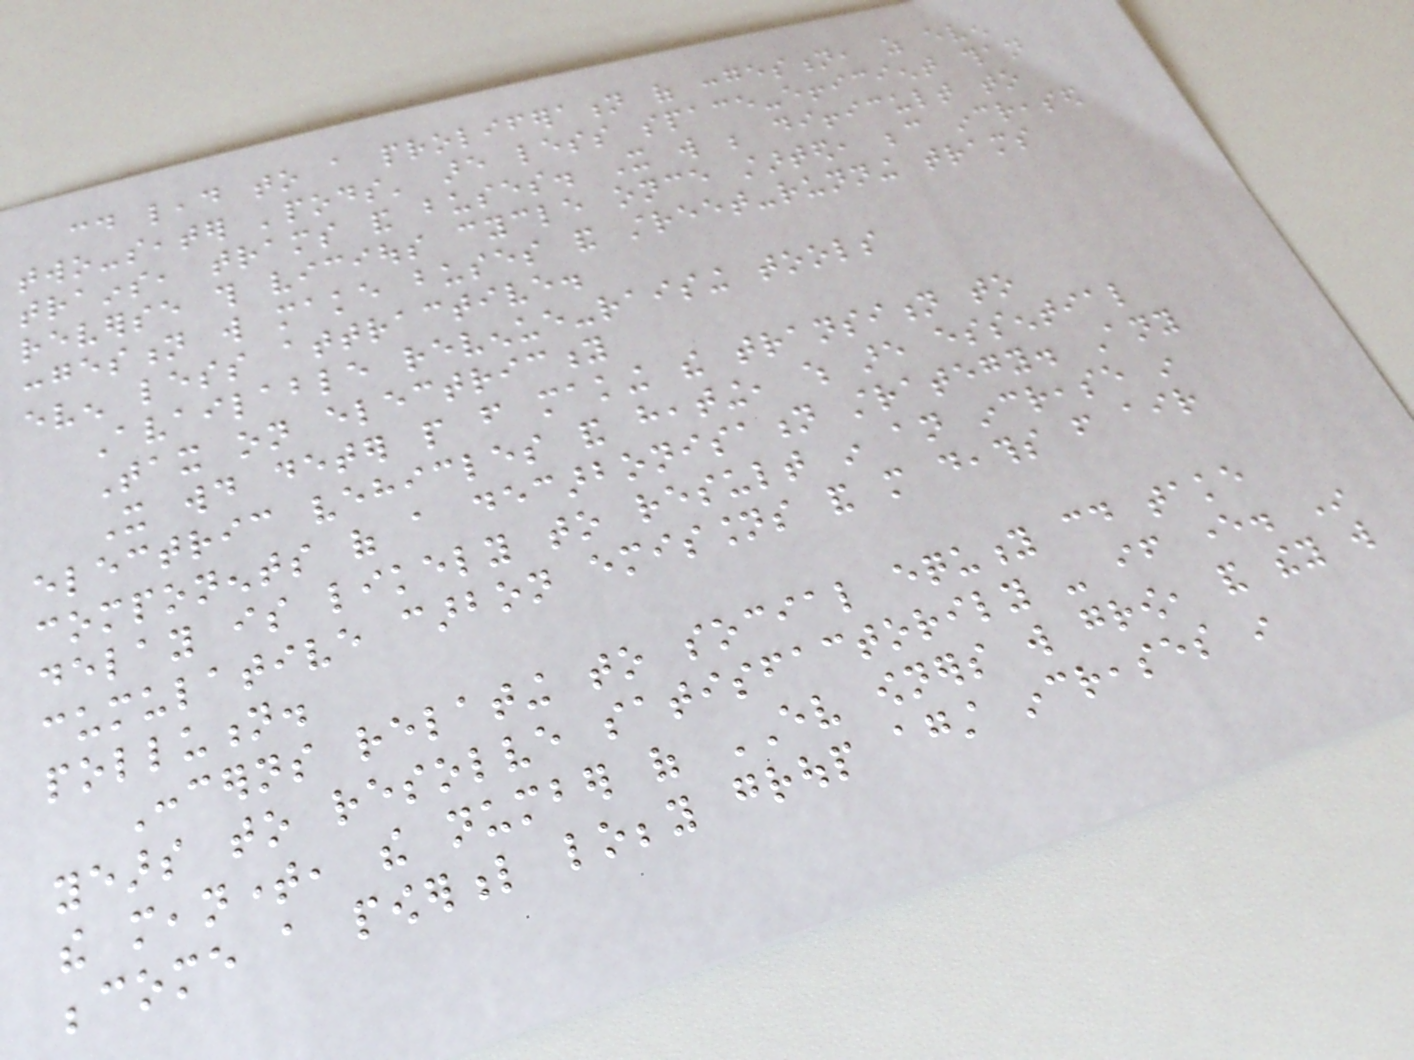could lead to a proliferation of congestion, as even
two-seater 'pods' are less space-efficient than
trains, trams and buses. It will be difficult to
reverse this vicious cycle once started, because increased
congestion will make buses and street-running trams
even less attractive.
Available revenue-raising tools
Tax on electricity
It would deter people from making the transition to
electric vehicles and heating, which are essential
components of a decarbonisation strategy. Any
delay is likely to result in an increase in
cumulative carbon emissions and more deaths from air
pollution.
Concerns relating to social equity could take
years to resolve satisfactorily - if ever. In
the meantime, the number of EV owners will grow, and they will
become a powerful lobby group against increases in
